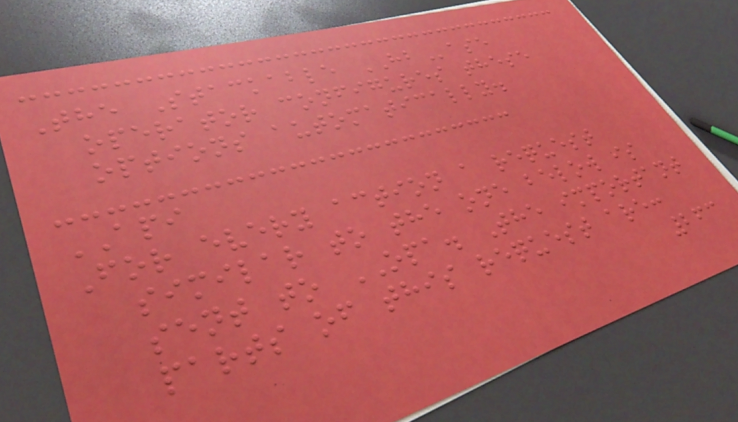The Stackable HBase
operator configures these
options automatically.
API
For every action a request
similar to the one below is
sent to OPA. The important
parts of this request are:
263
